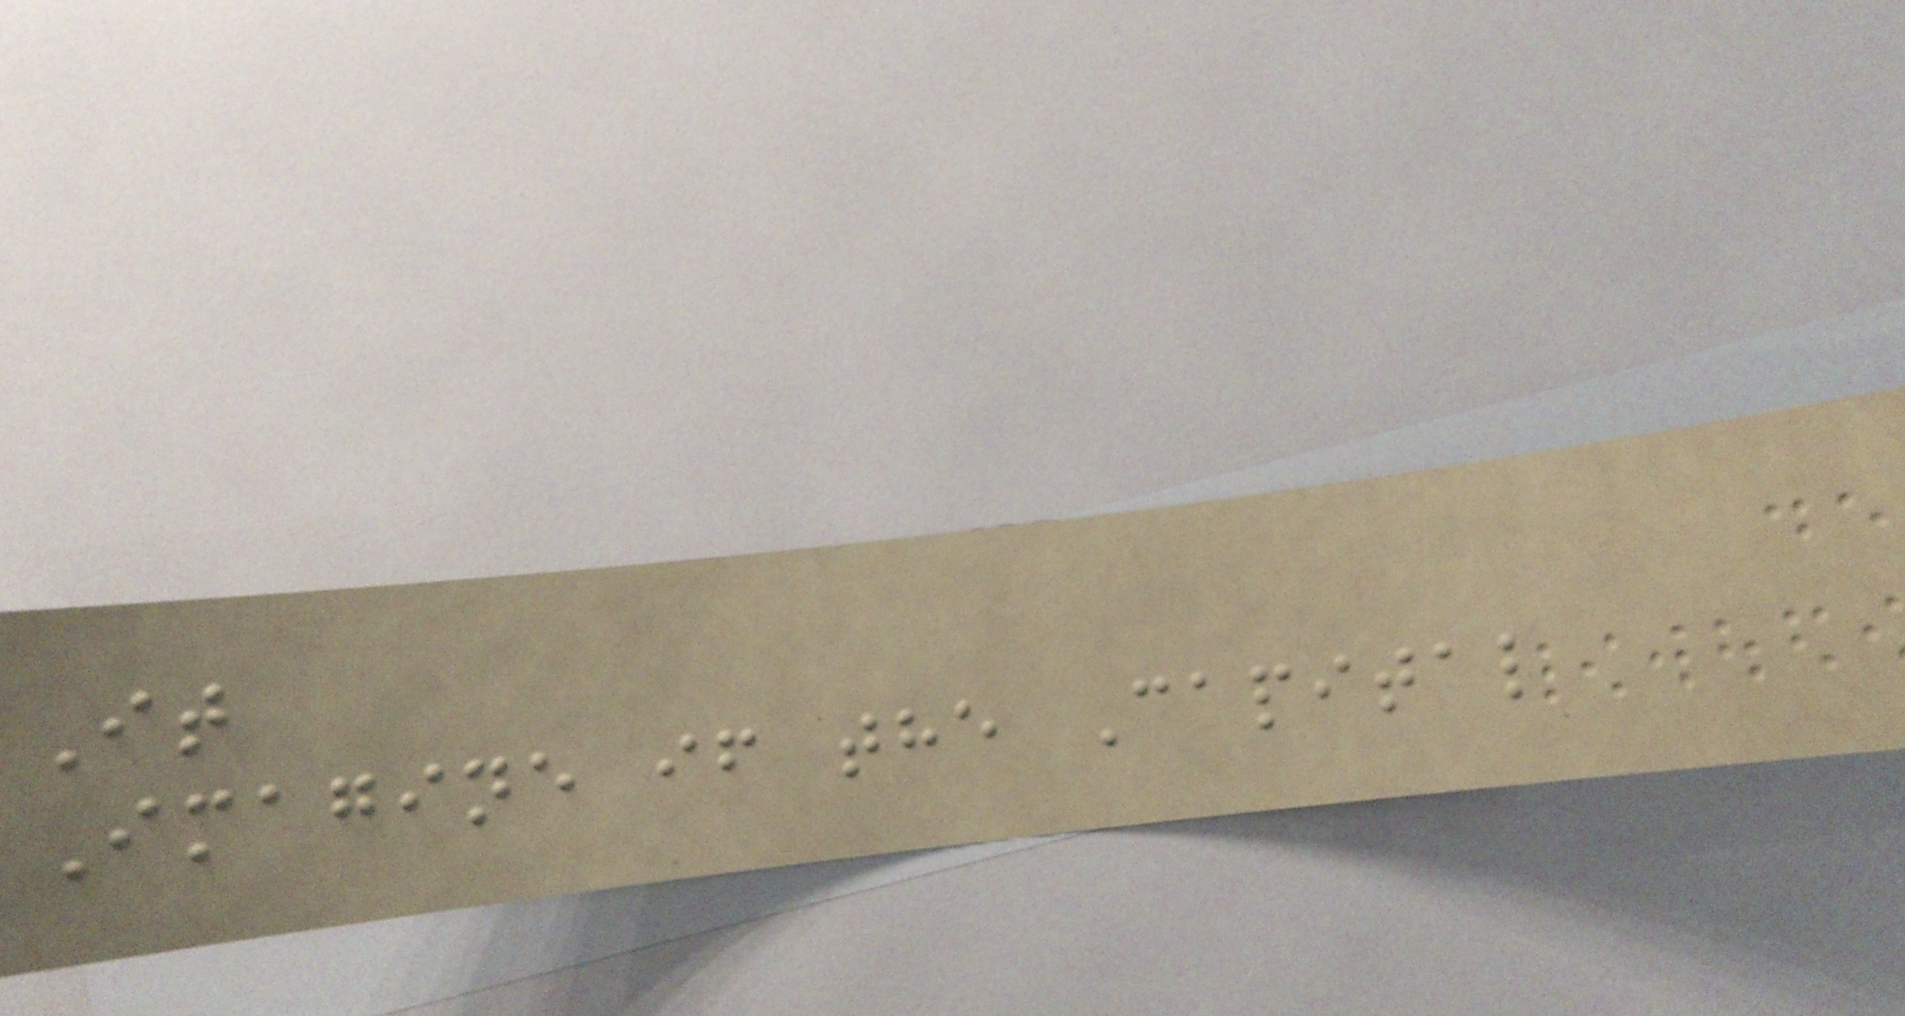It
Imagine if the Capital
